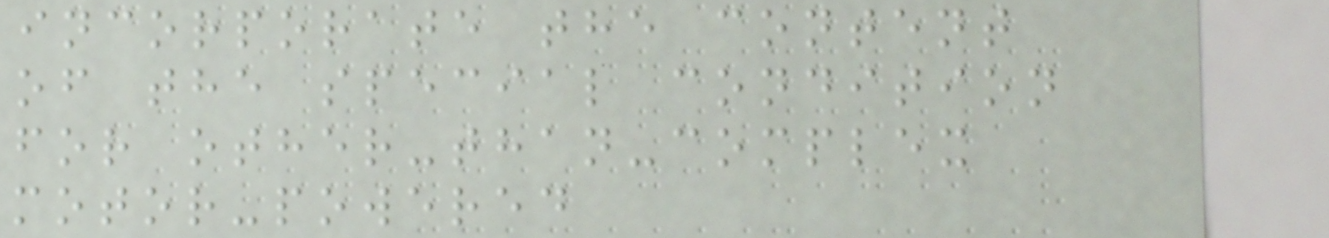incorporate the content
of the special condition
for other-than-complex
motor-powered
